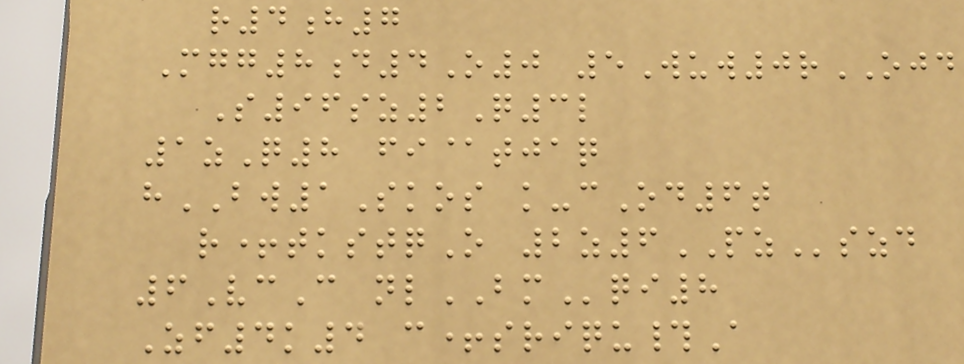r4h7
Mgg8d4O0 5Wuw0rOJD
S96sz2Q3l
1zQ8 fi@tjaq
hBW1Skos k-cOd6t
r+tkstqO 2z6PZszd
6VcC nlBMqi8
Zf4k4 c+sriqu#A
